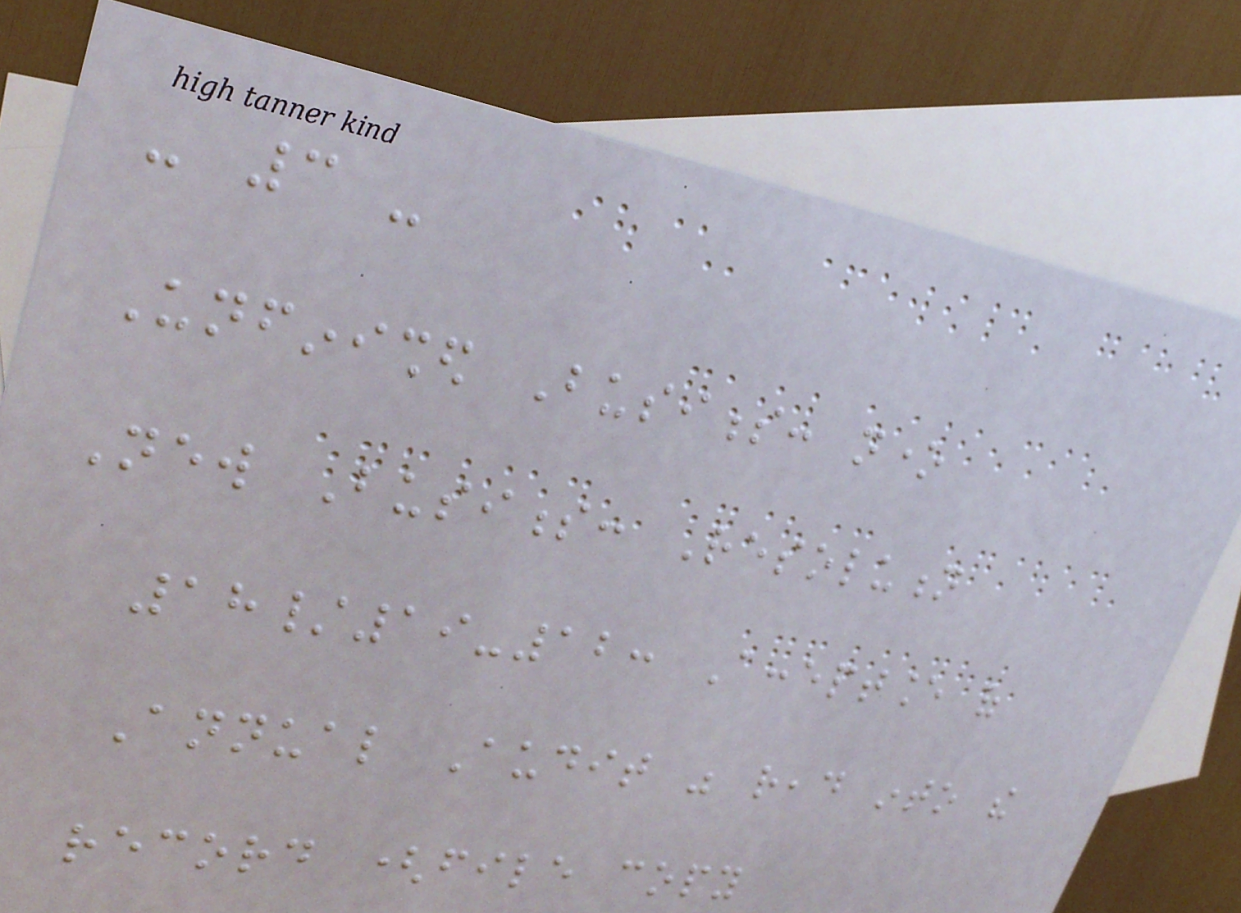- 3 -
Unfinished Business: none
New Business: Resolution
18/19-12: Acceptance of
Annual Audit was read into the
record (file copy
